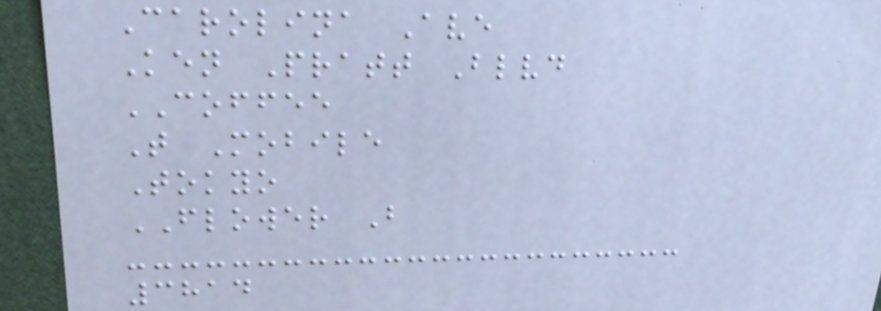Carolina Ave
Ken Pratt Blvd
COFFEE
T Mobile
Tokyo
FLOWER B
3814
